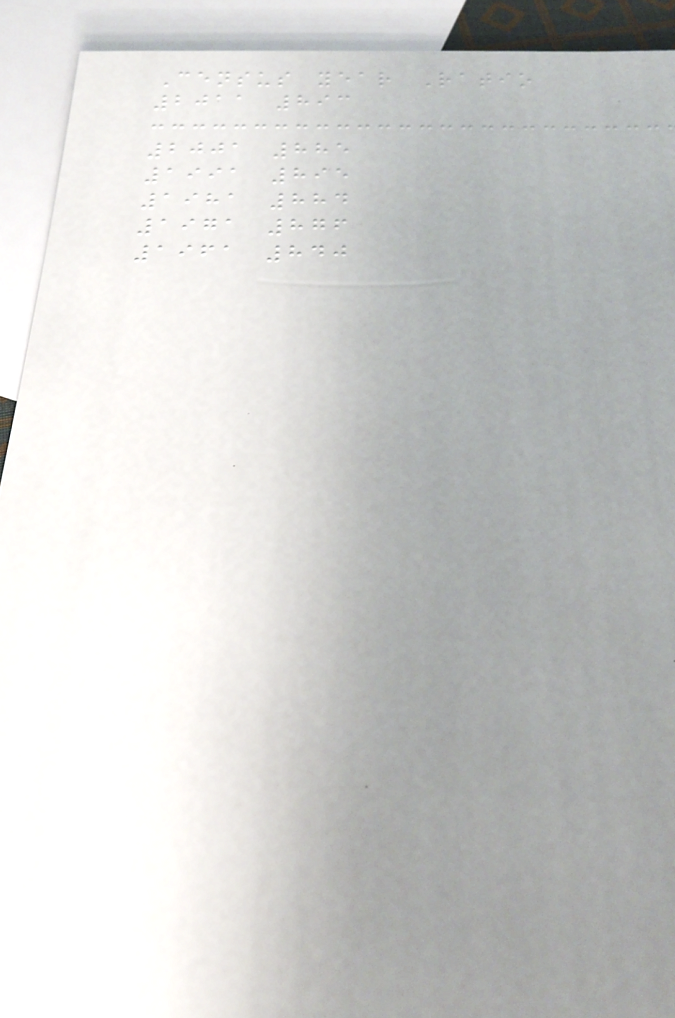Census year Ratio
2011 893
2001 885
1991 895
1981 884
1971 876
1961 840
